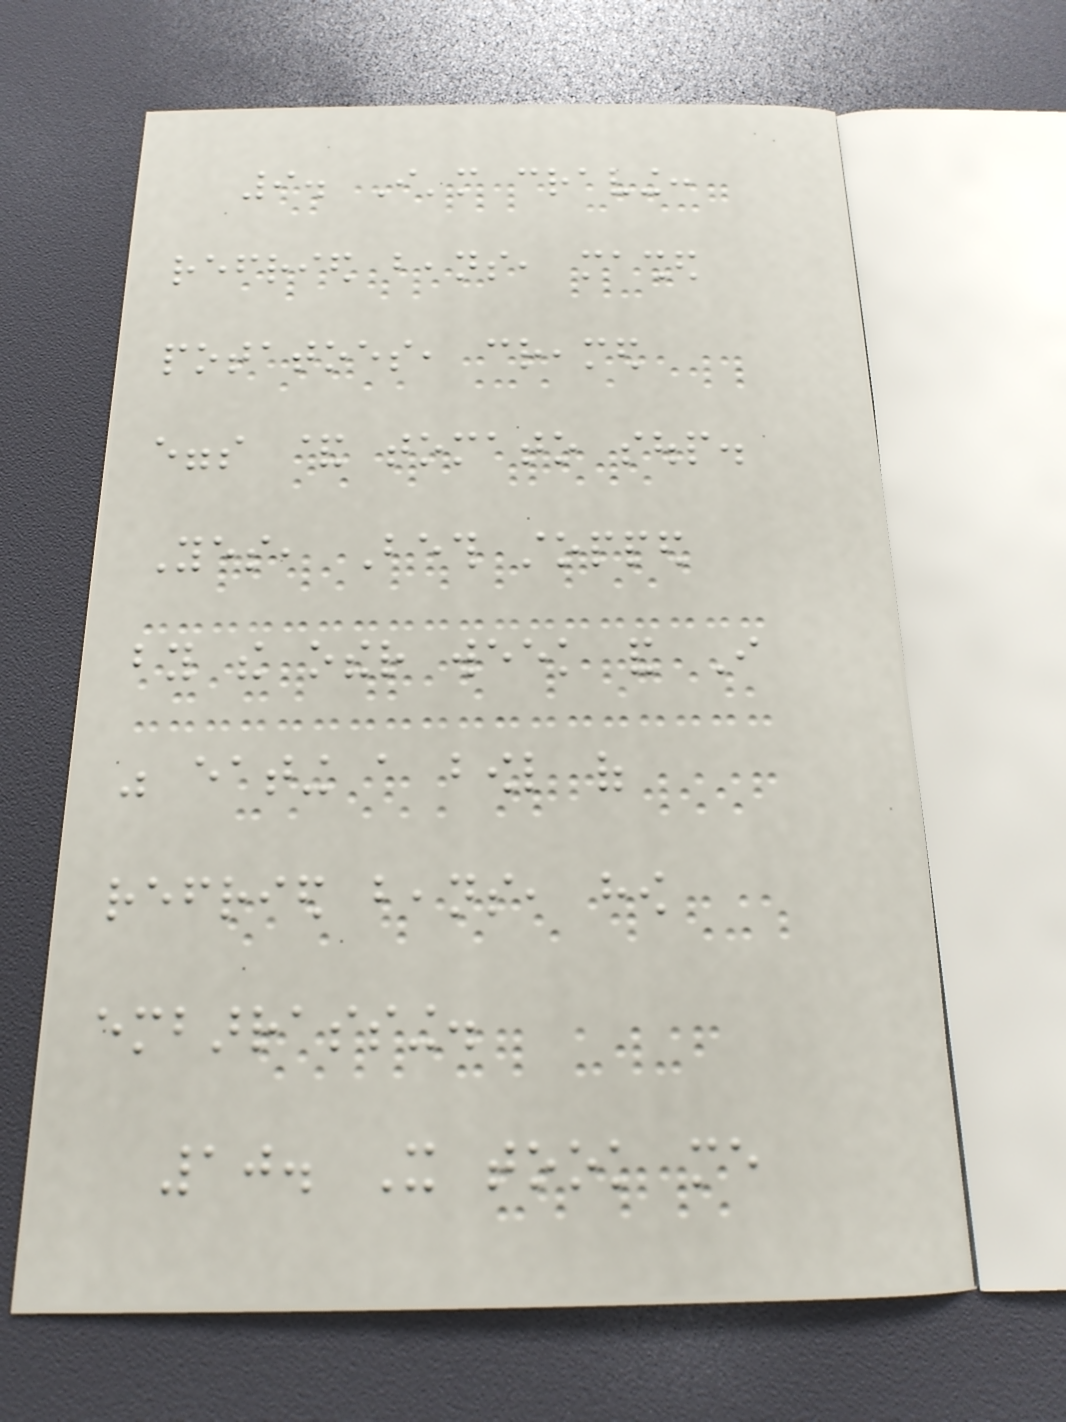9. I'm craving:
refried beans, mashed
potatoes, creamed
eggs & tomato soup.
Yes, Beth stopped
by the other week and I
was eating a bowl of
refried beans, how
embarrassing.
10. It took me
